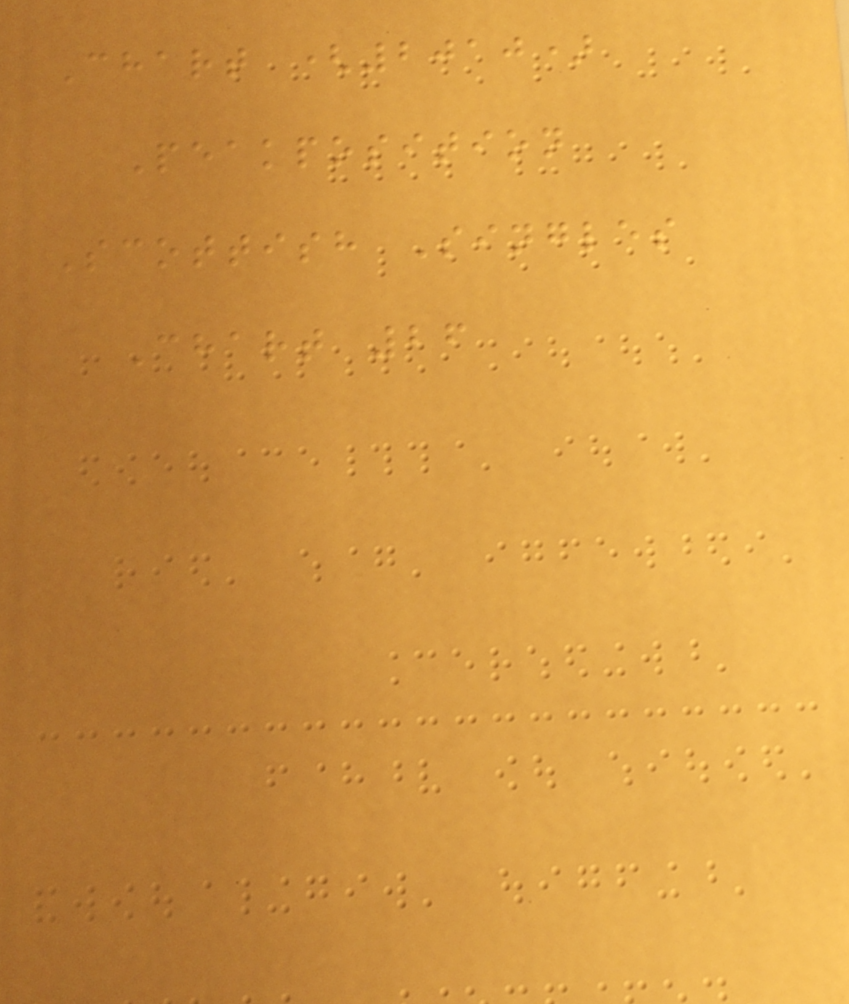Chart (2010)
Peakposition
Scottish Singles
Chart 26
